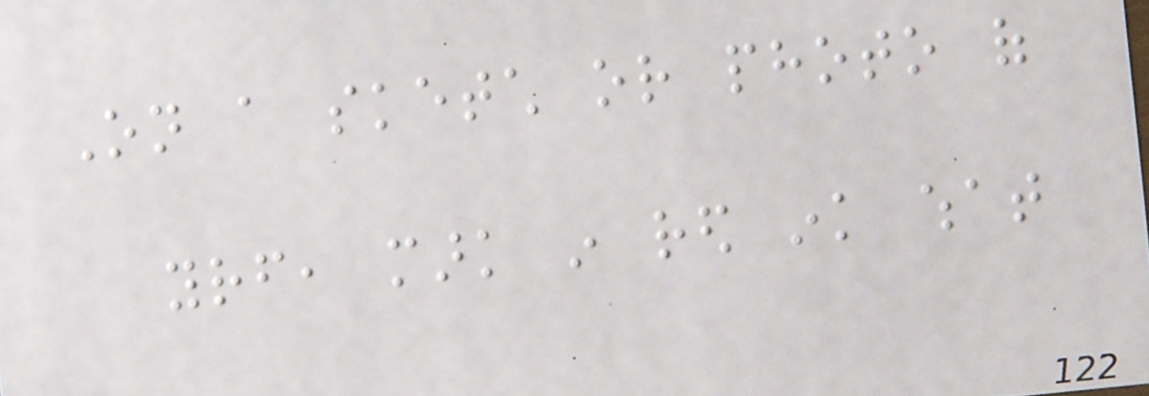On a sketch or photo of
yourself, mark in red ink what
